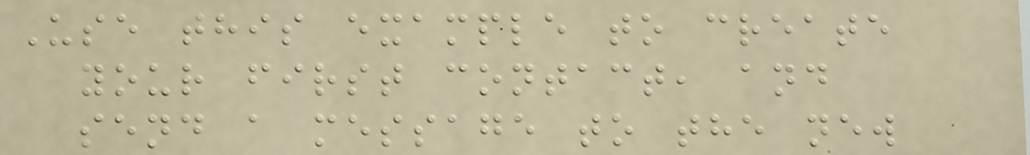Use this example to create
your first contact, and
send a message to the new
